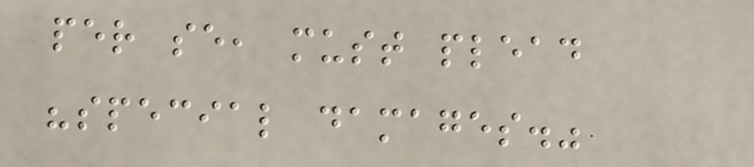per se, must plead
"special damages."
